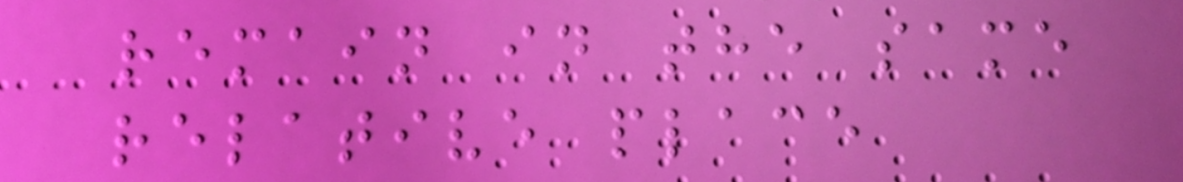remain in the same
relative place
